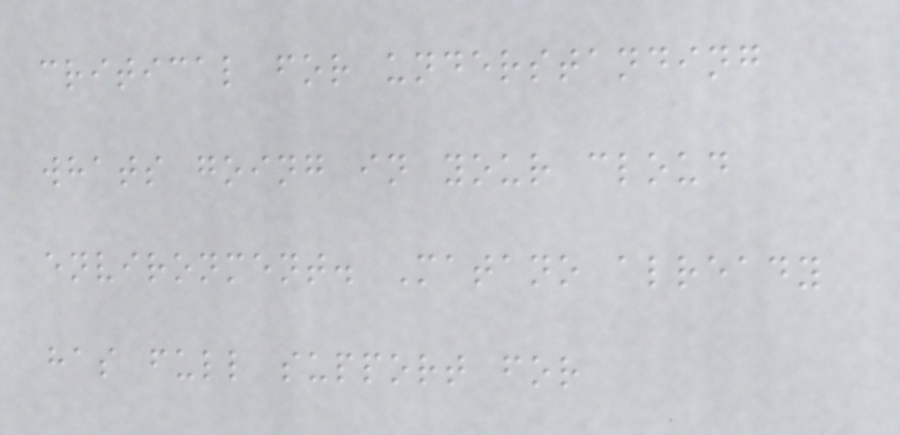critical for understanding
whats going in your cloud
environment. Matano already
has full support for
